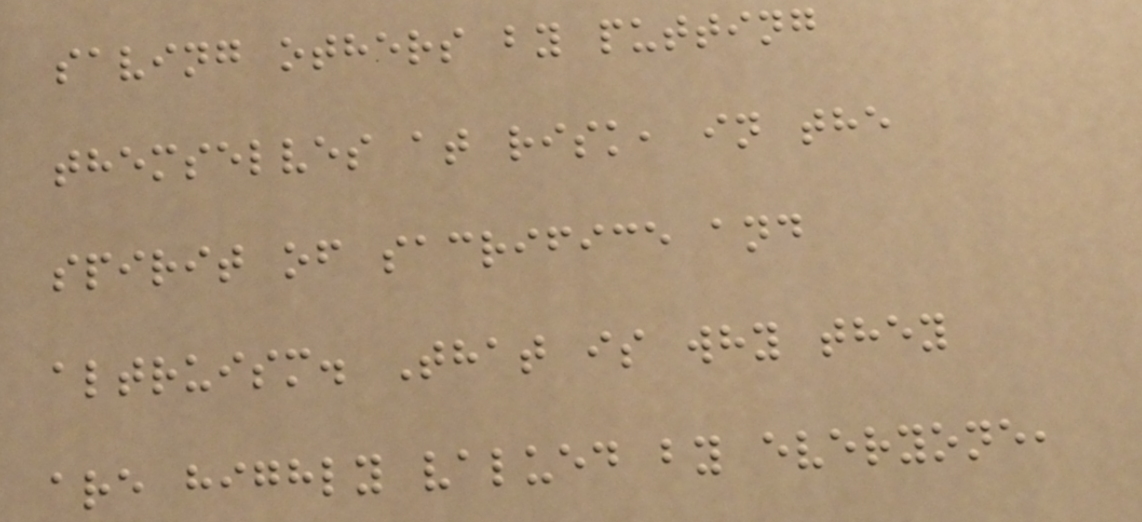saving others by putting
themselves at risk, in the
spirit of sacrifice and
altruism. That is why they
are highly valued by everyone,
